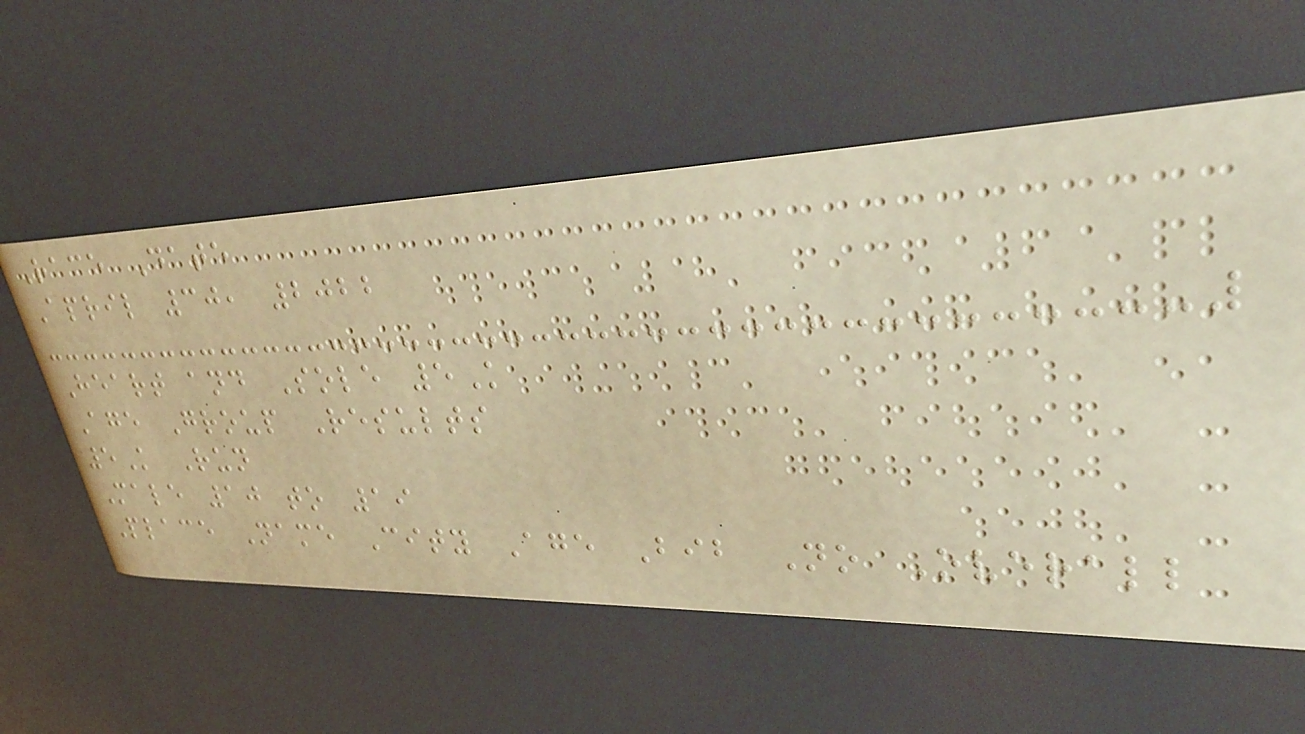Race Date
April 30, 2022
Heart and Sole 5K
Age Group Results
5K Run
Male 10 to 19
Place Name City Age Bib No Overall
